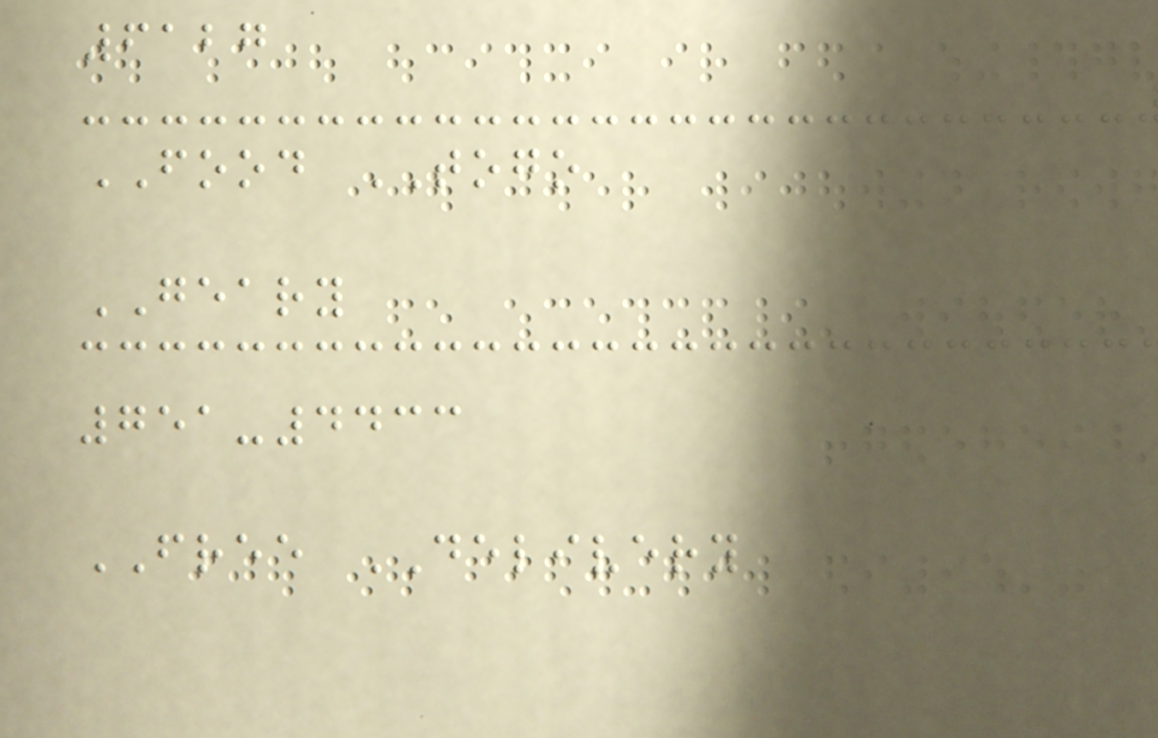6127
FOOD TOGO
GEARY
751-4433
FREE DELIVERY
